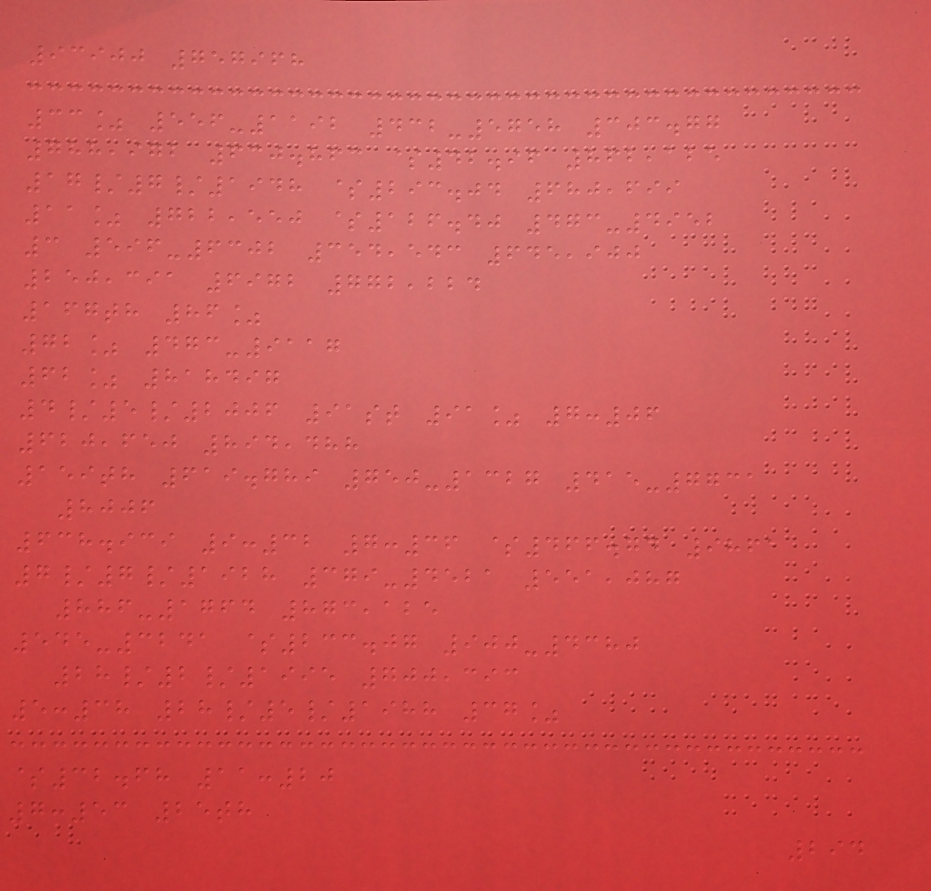93900 757968
33% 556-1192 432-5758 303.77
788,972 630.863 $42.96 862,125
17/7/1948 $293.04 680,699
11% 722,550 $126.40 473-4952
3 596-6302 354,543 645,900
250,391 6972 772,224
167th 86%
72% 473-9117
62% 818497
4/5/2006 91st 91% 7:06
620,650 894,488
159th 619.789 750-1327 415-7731
8006
638.939 9:32 7:36 $466.74 9861
7/7/1928 379-4521 551,087
886-1764 873,125
545-3241 $233.07 900-4380
28/2/1995 700,393
5:38 28/5/1988 37%
$32.68 11:20
7:53 25th
294
